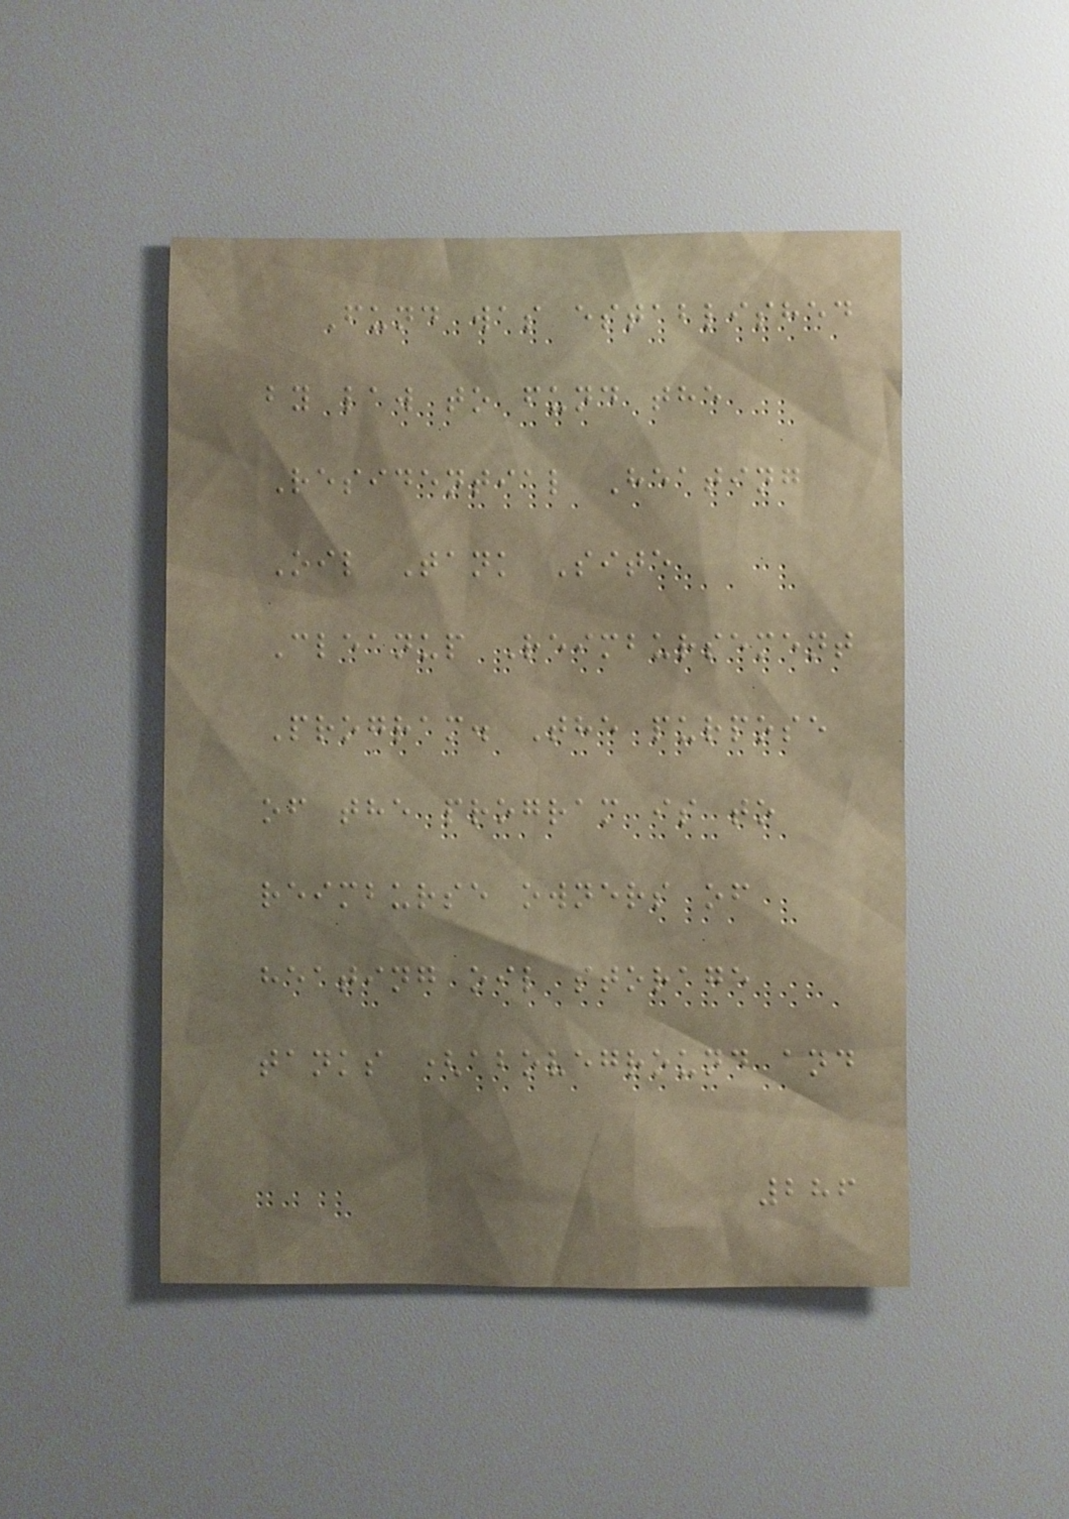Fund was established
by law to fund the
Residential Heating
Oil Tank Site
Cleanup Reimbursement
Program. The purpose
of the program is to
reimburse owners of
heating oil storage
tanks (aboveground and
286
